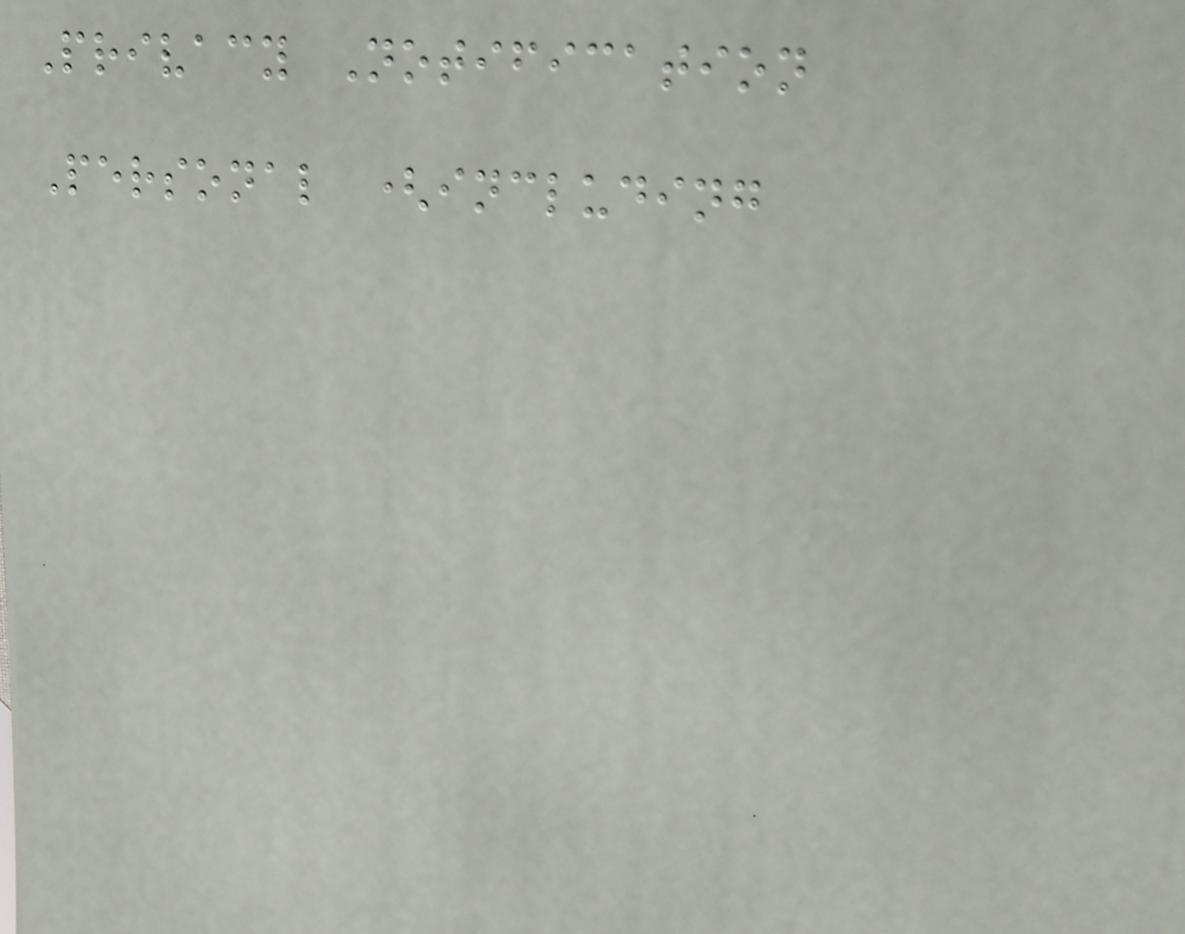Privacy Notification
Personal (including
